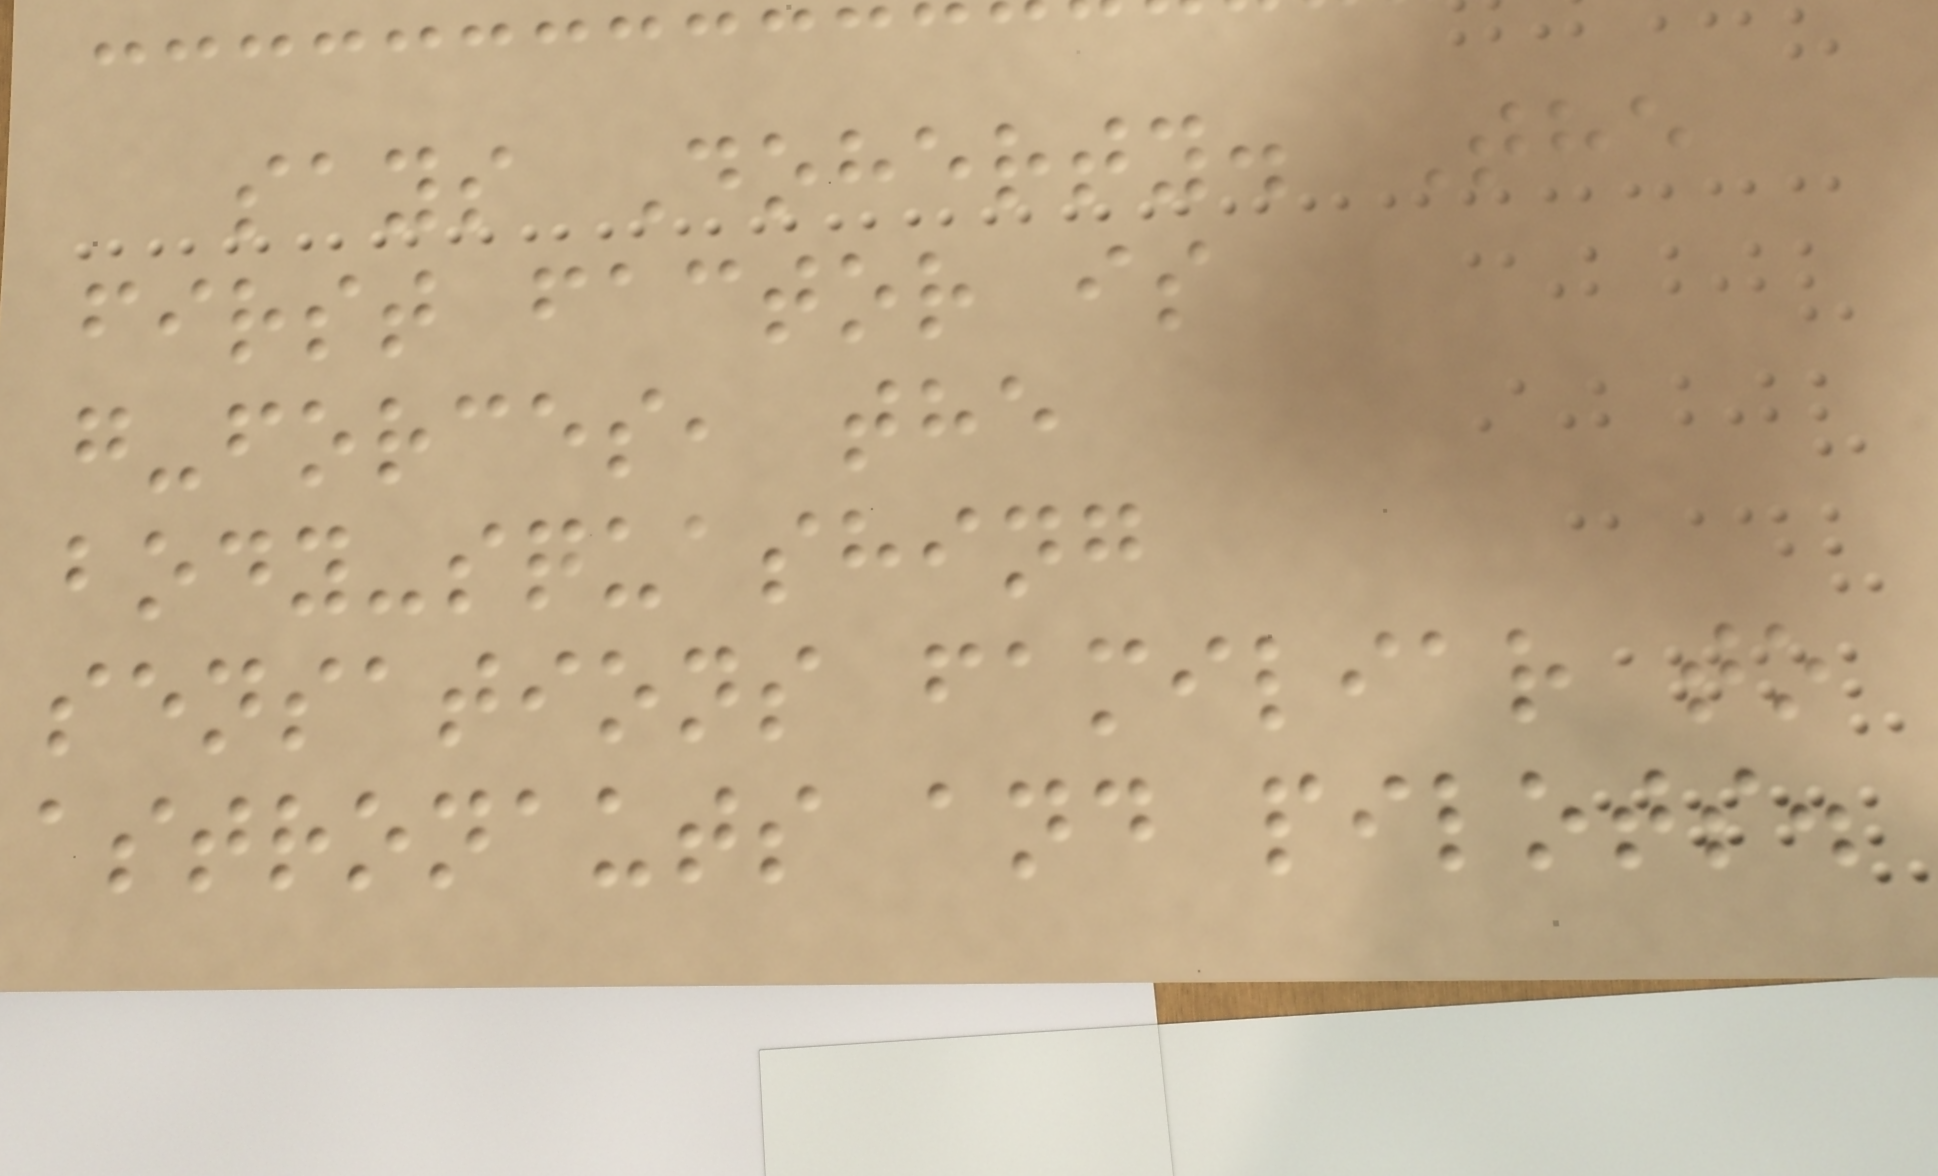says Doherty. The
first factor is
g-forces, the
body-squashing
sensations familiar to
astronauts and pilots.
